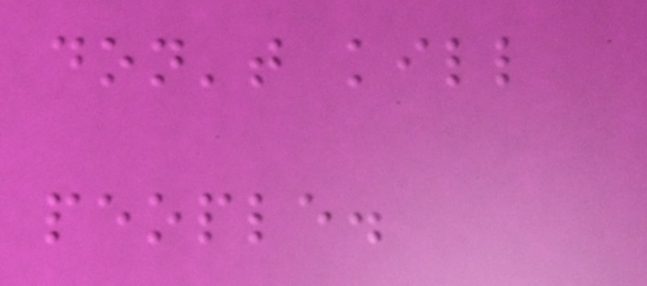don't kill
people.
